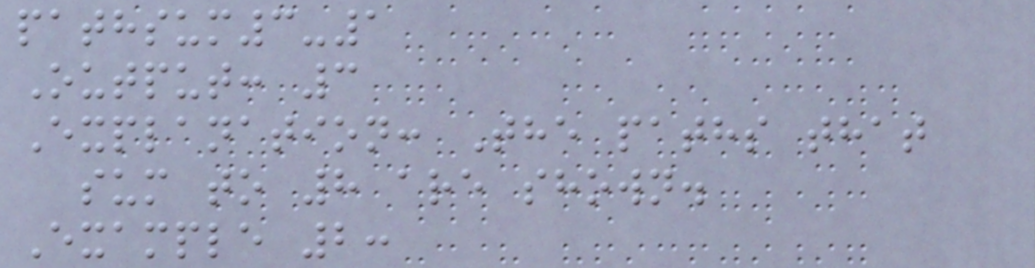pathsum3-1
Output: 3
Explanation: The paths that
sum to 8 are shown.
Example 2:
